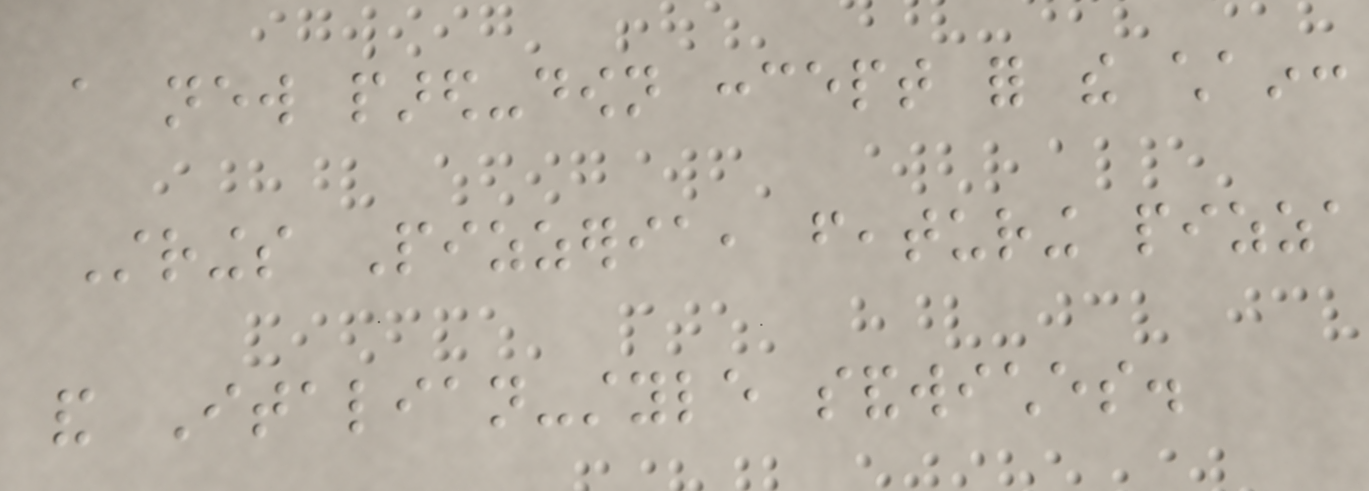a new pared-down concept for the chain:
Strings Pizzeria, featuring pizza
and Italian-style sandwiches.
